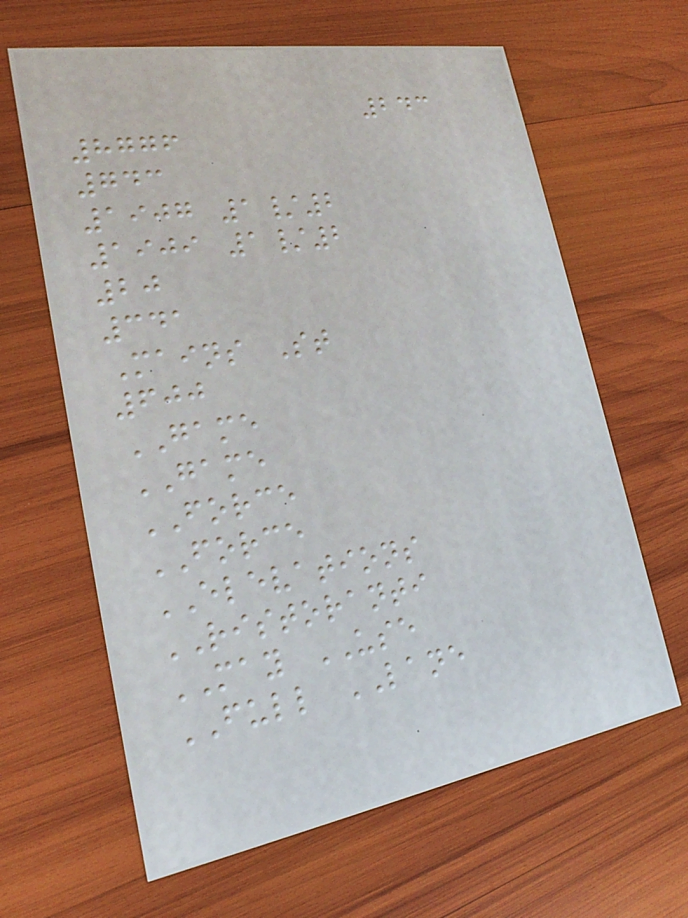243
8776
743
1907 1/2
1909 1/2
20
341
Mains St
600
GAME
GAME
FORCE
FORCE
ELEVATIONS
RISTORANTI
MAY USE
FULL LANE
